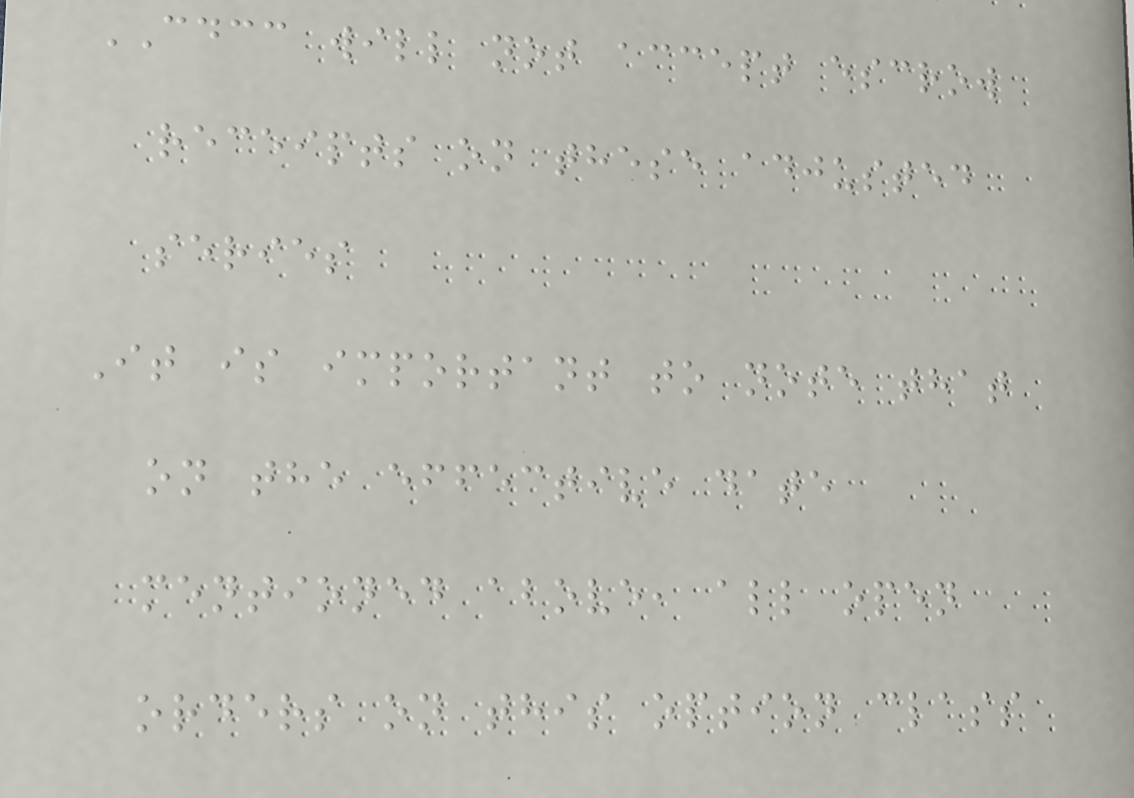CDCC will not accept escrow
receipts on these adjusted
series
It is important to note that
on the effective date
mentioned above, all open
orders on this option class
